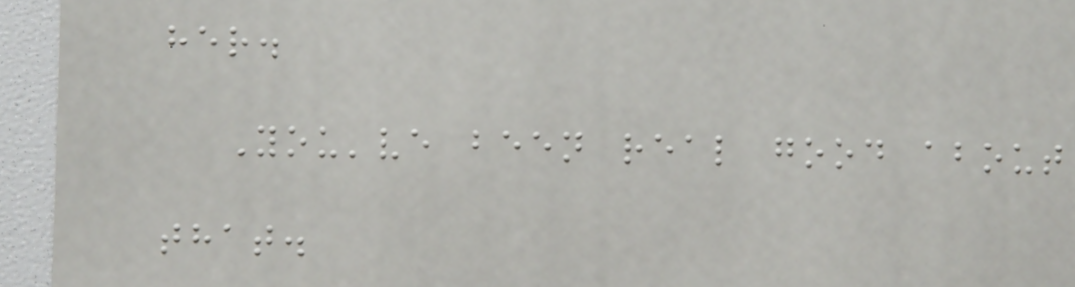her.
You've been real good about
that.
